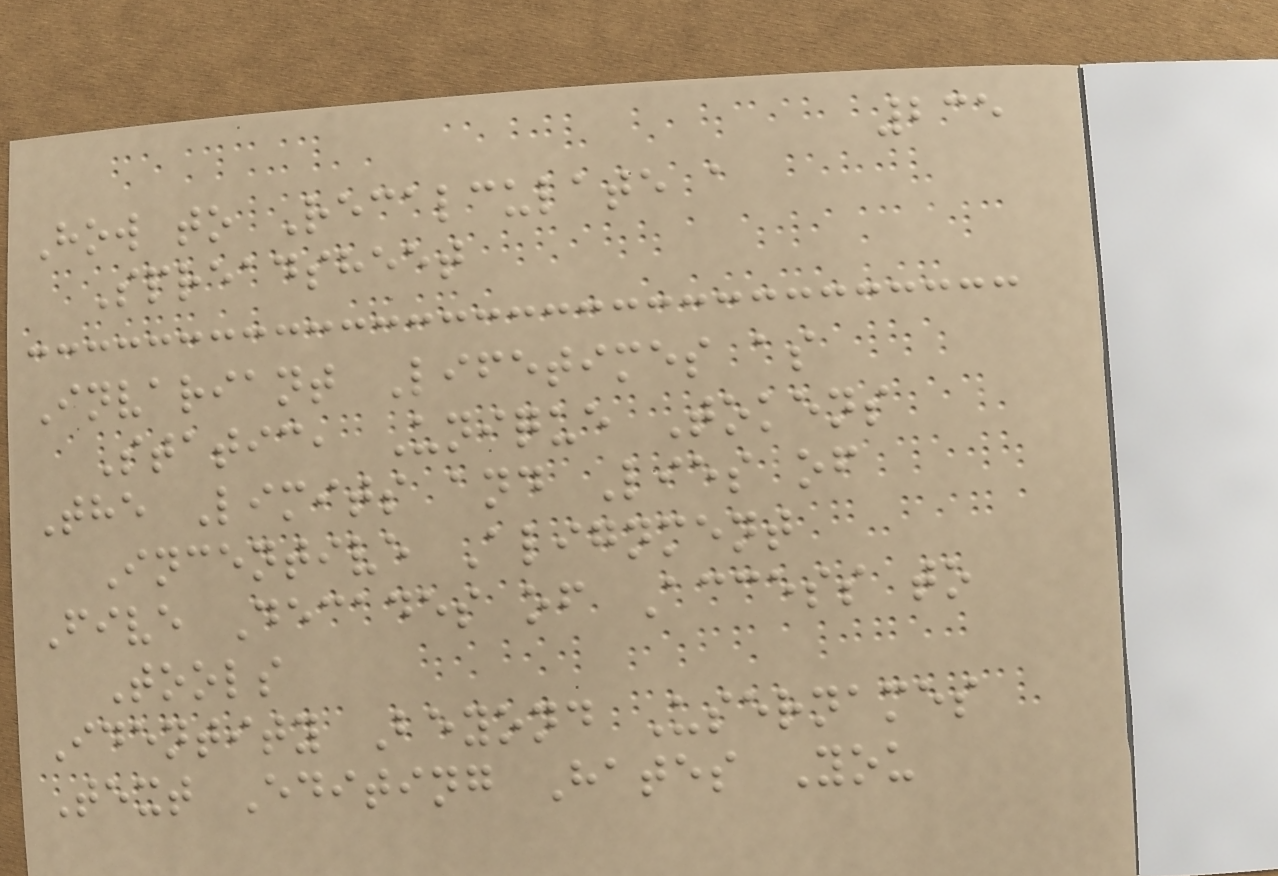235
How to Recalculate a
Spreadsheet
Invariant Lifetimes as
Static, Unique Tokens
The Limits and Lies of
Incentive Alignment
Five Decades of Access to
Tools
Identity Beyond Usernames
Text Editing Hates You
